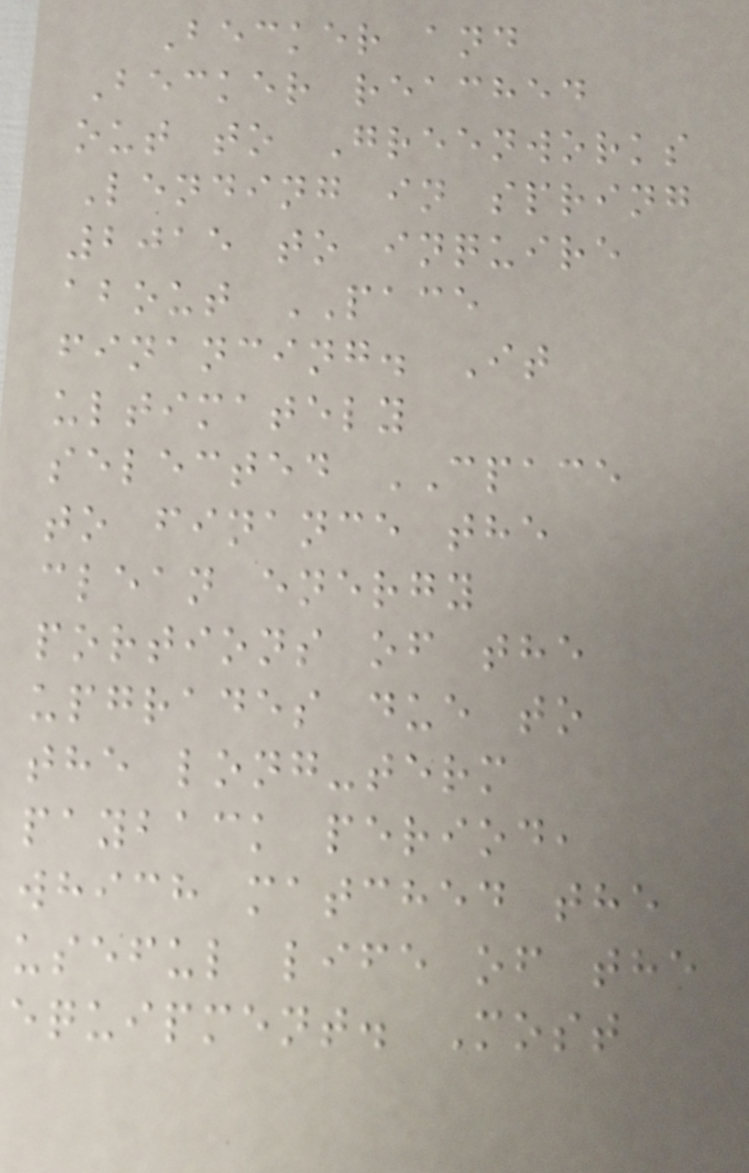Becker and
Becker reached
out to Greenworks
Lending in spring
2015 to inquire
about PACE
financing. It
ultimately
selected CPACE
to finance the
clean energy
portions of the
upgrades due to
the long-term
payback period,
which matched the
useful life of the
equipment. Most
